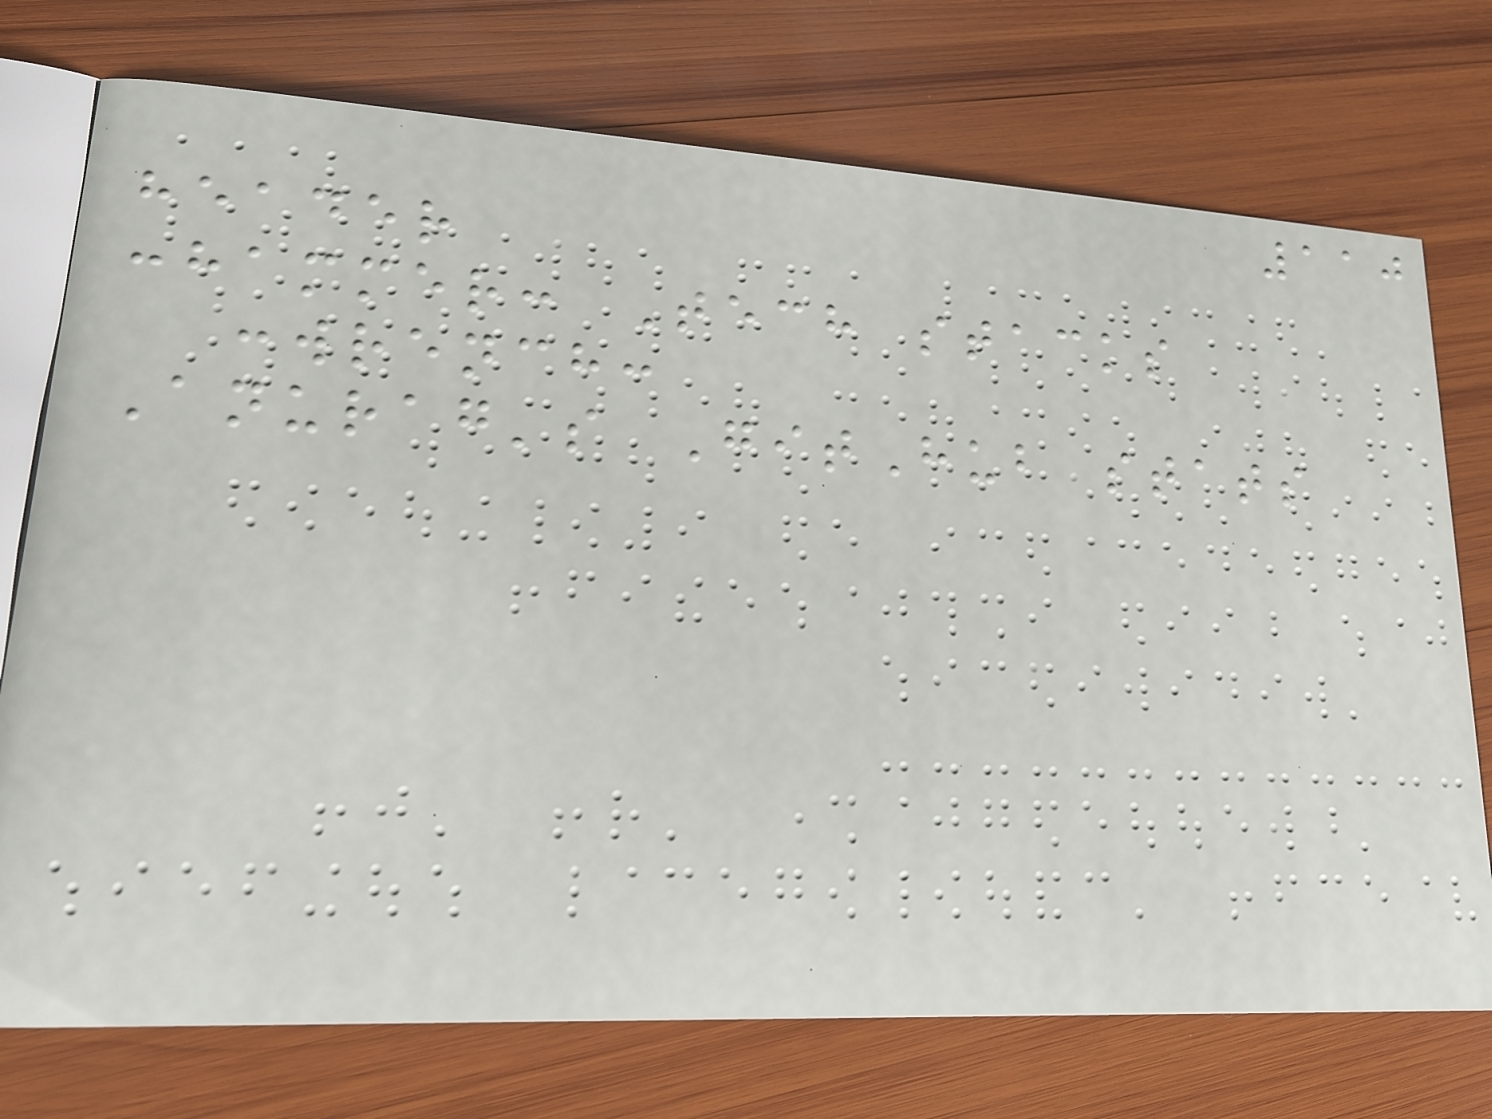110
header
:hammer: Tech stacks
:wrench:
Anurag's GitHub stats
